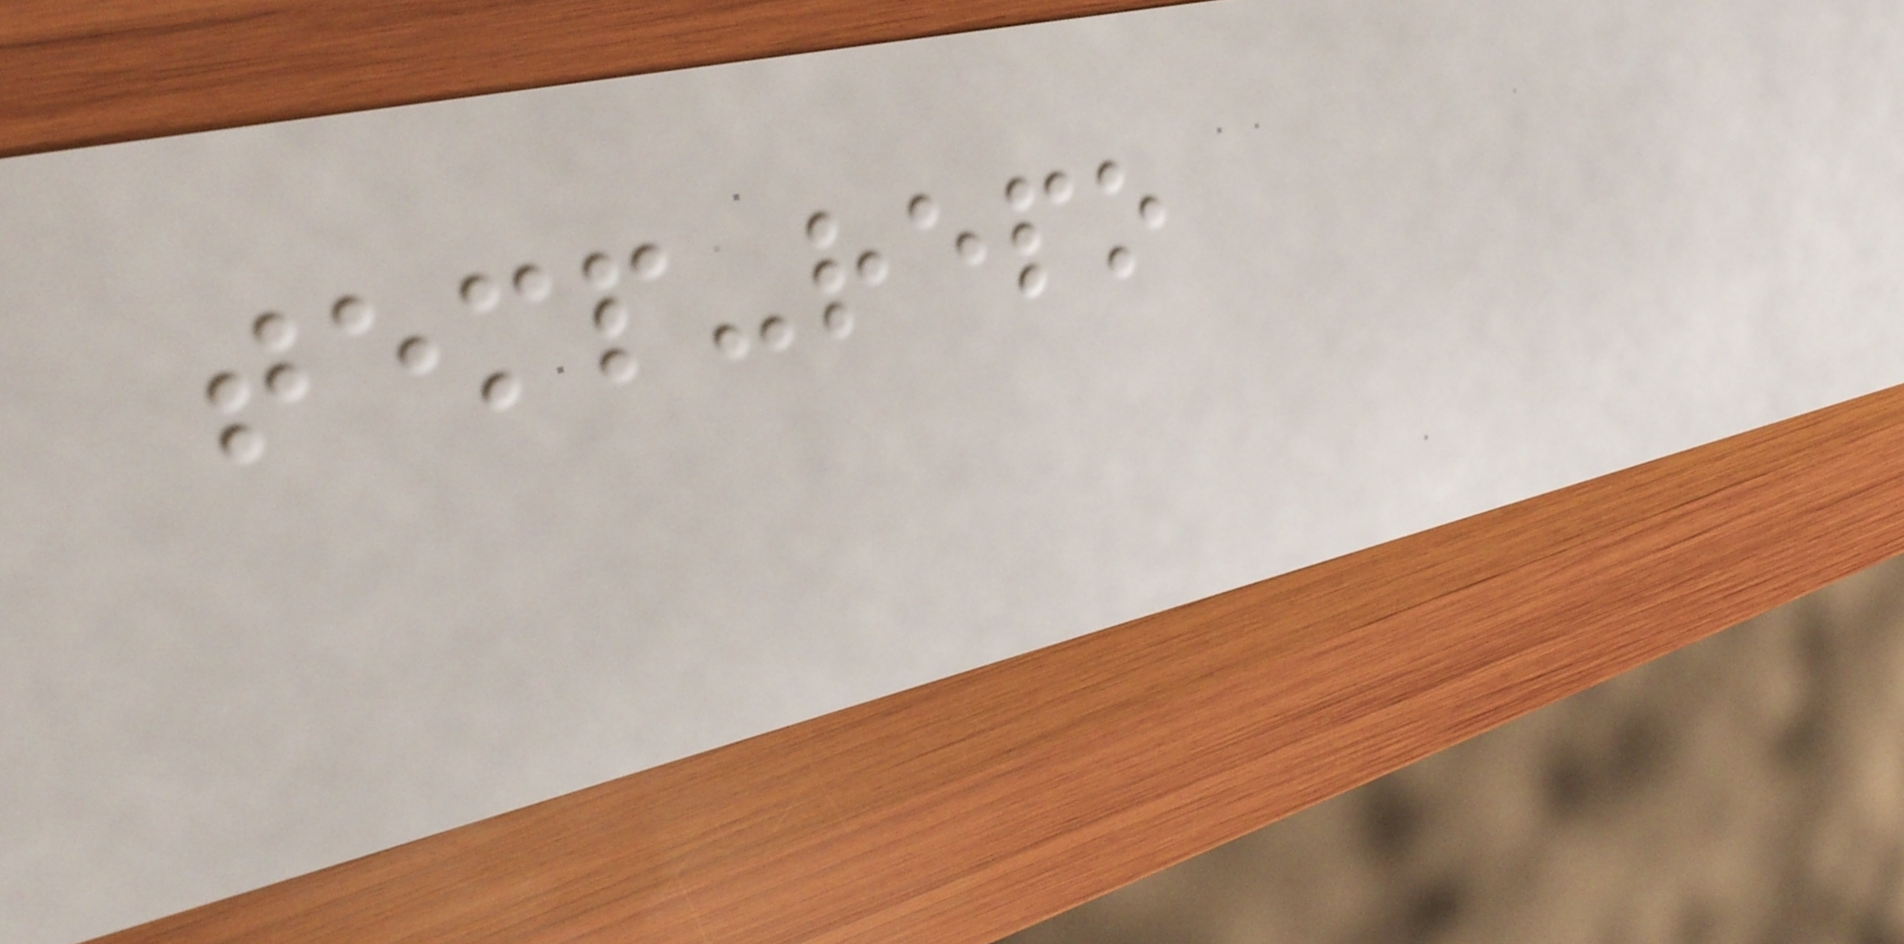temp-repo
